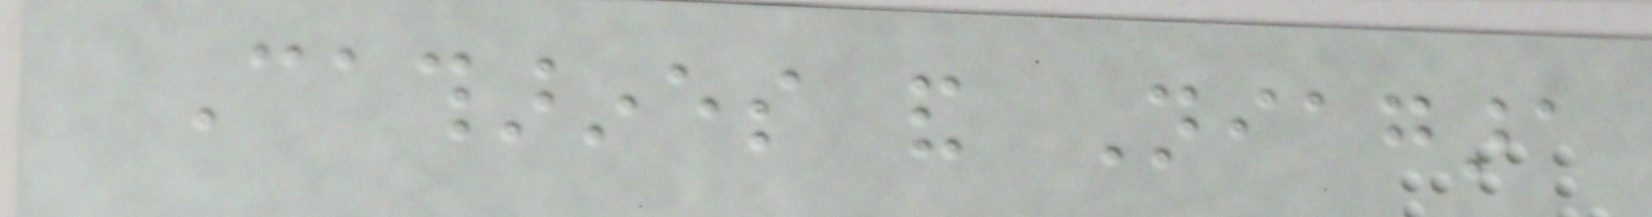Catharines and Niagara
